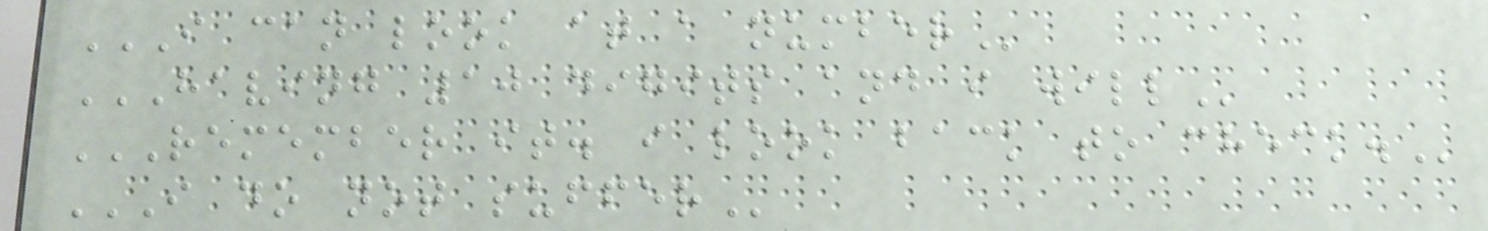I CAN LOOK AT A NUMBER
HAVING 10 DIGITS AND I WILL
REMEMBER IT. I LOOK BACK TO CHECK.
I DO NOT SUFFER
